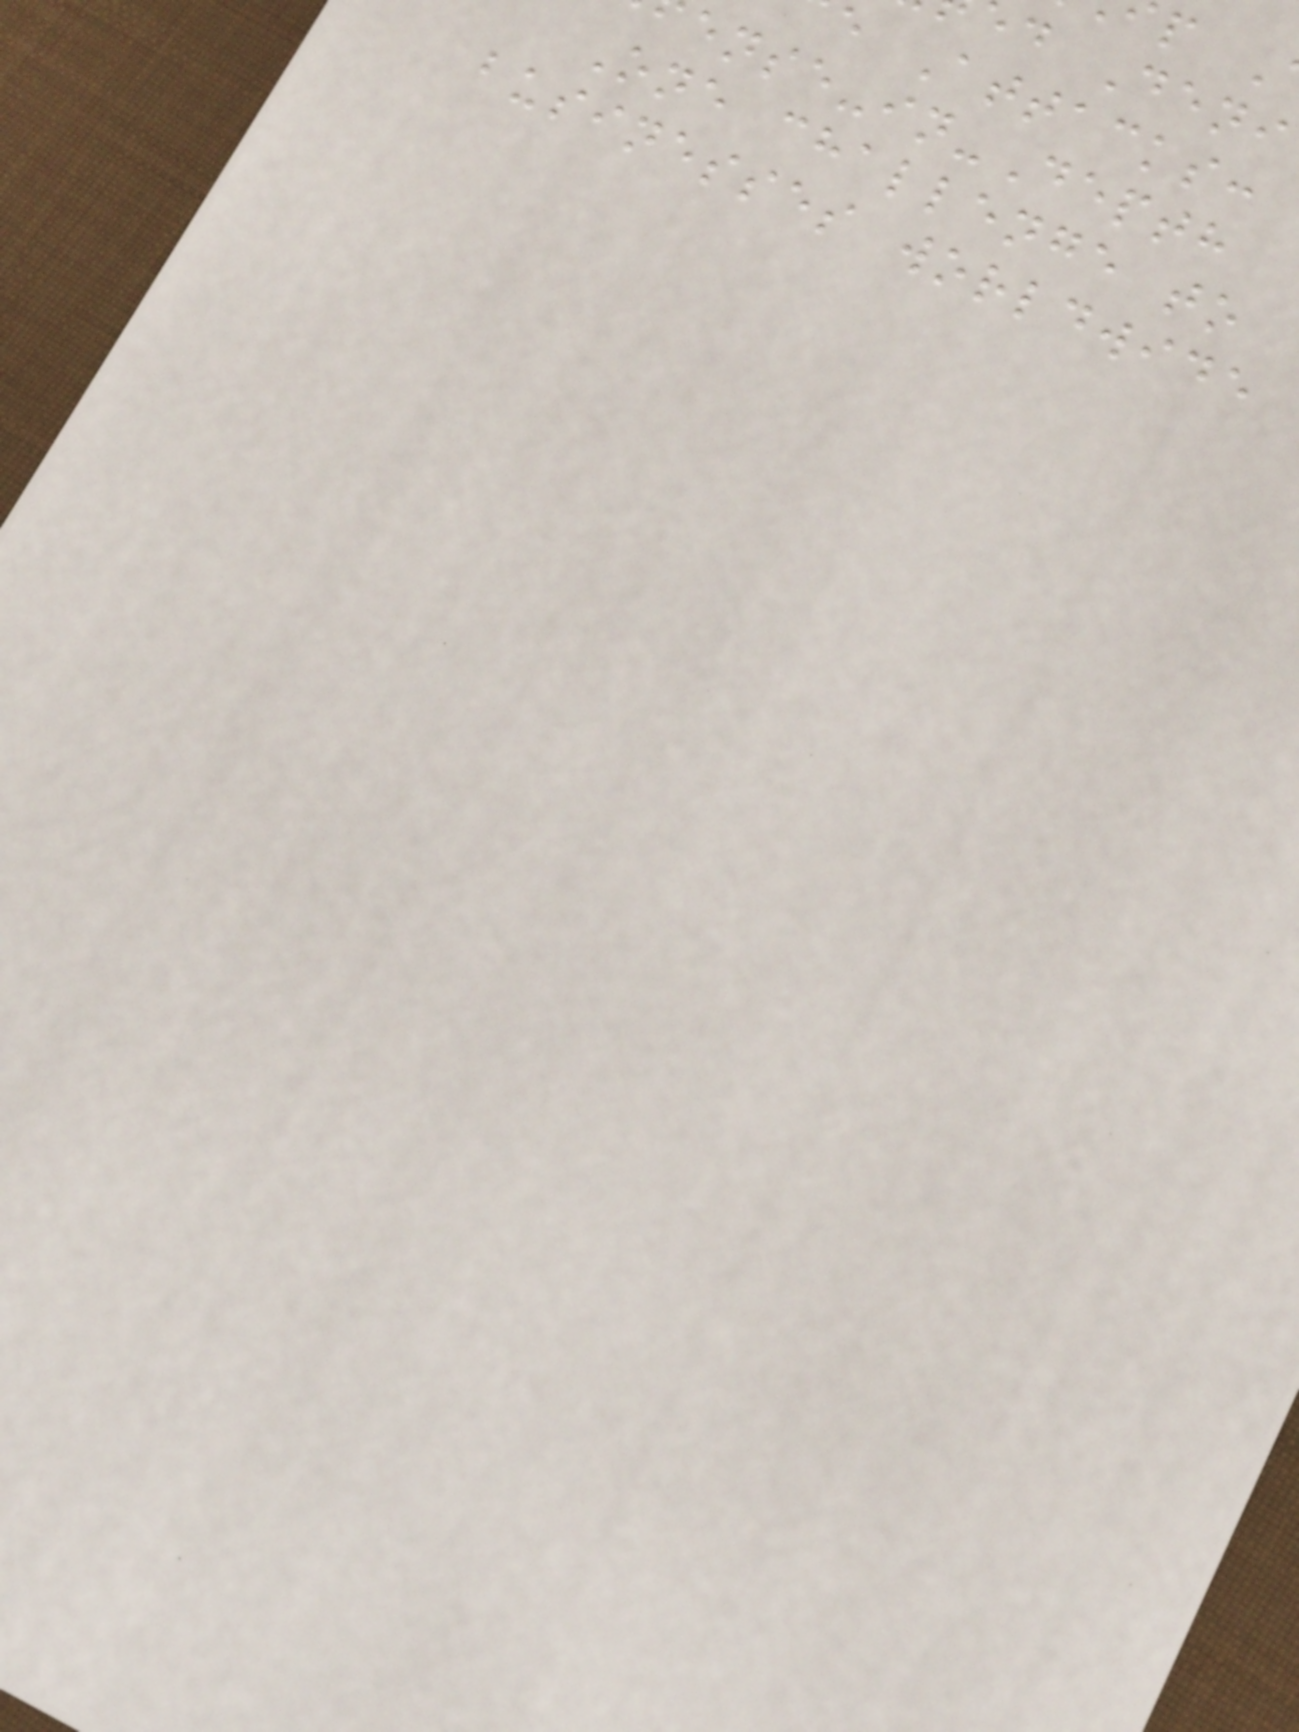d Deni
e Attacks:
ense-in-Depth
One challenge to
businesses worldwide
